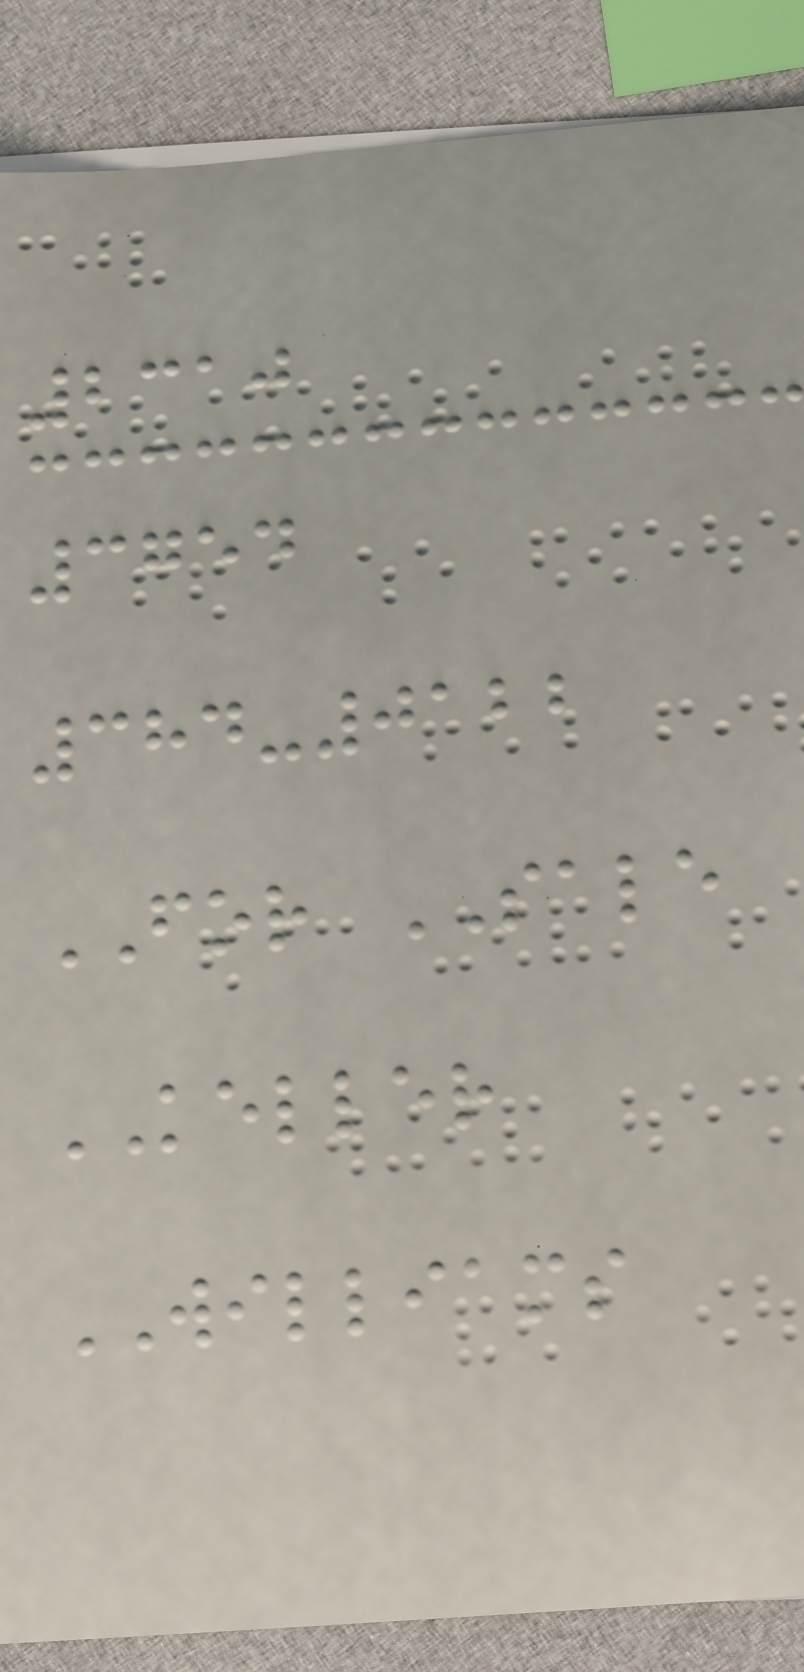2310
3754
384-0122
FOR SALE
KELLER
WILLIAMS
